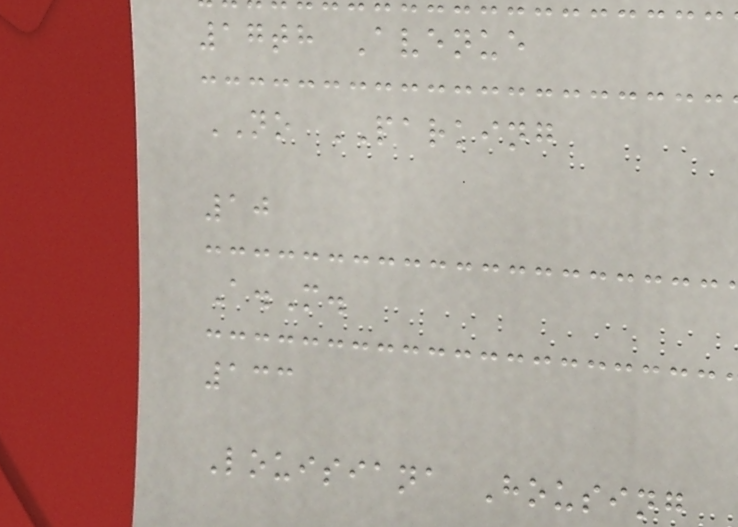17th Avenue
NO PARKING
10
A.M.
133
Louisiana Housing
